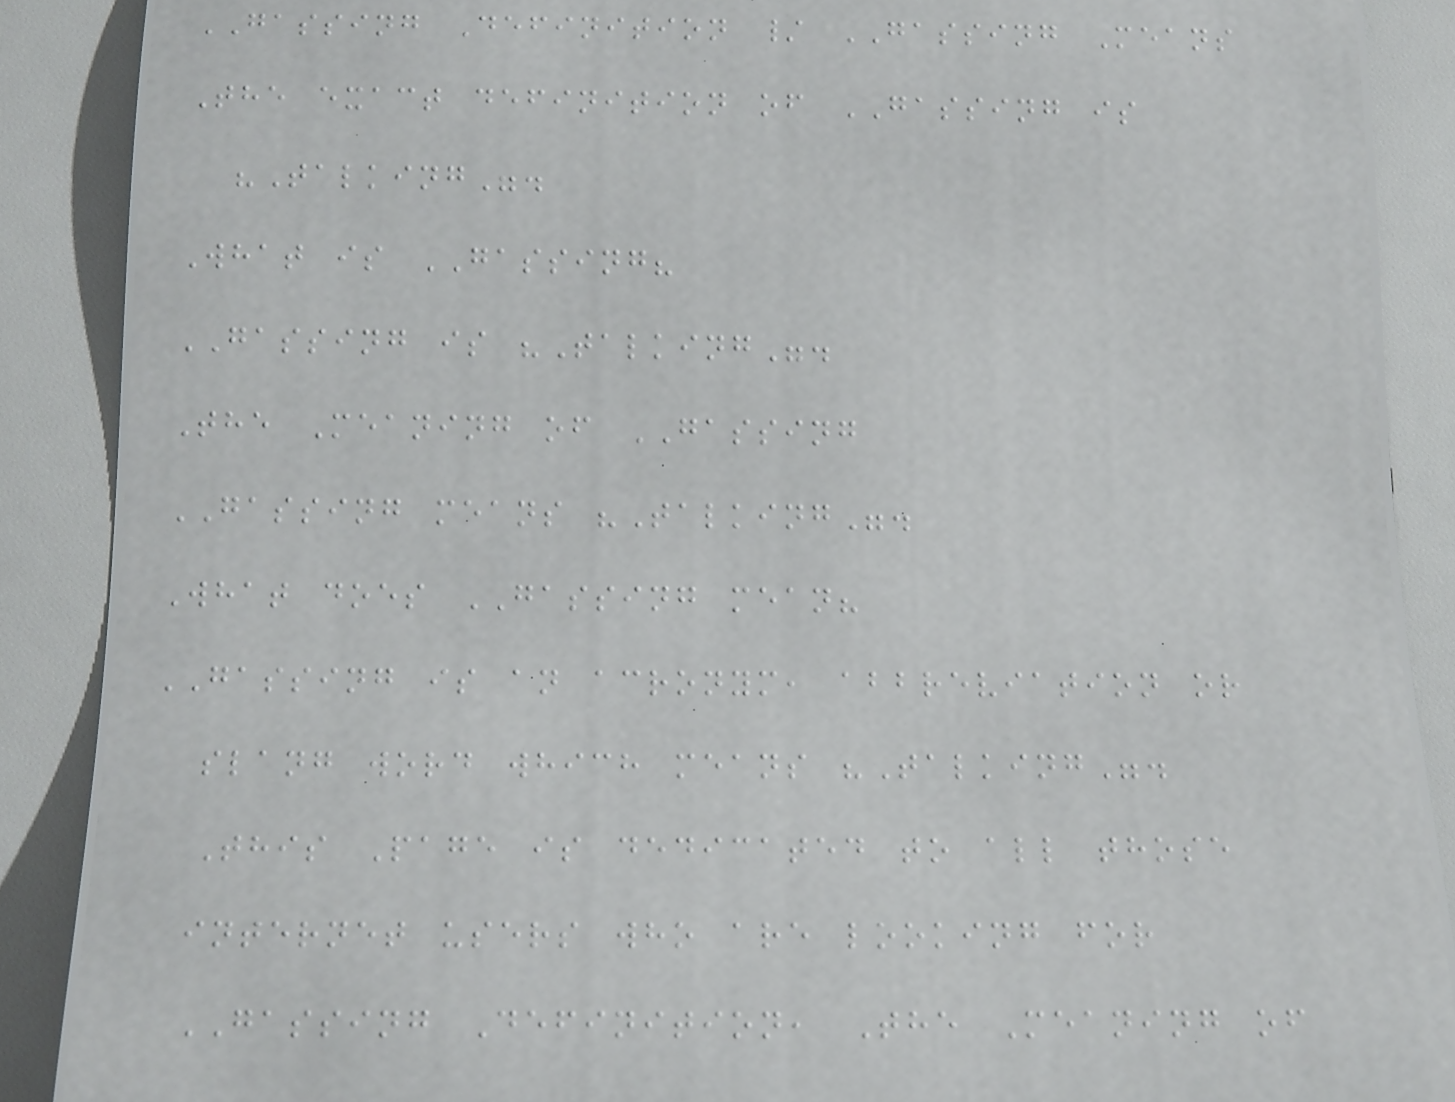GASSING Definition / GASSING Means
The exact definition of GASSING is
"Talking".
What is GASSING?
GASSING is "Talking".
The Meaning of GASSING
GASSING means "Talking".
What does GASSING mean?
GASSING is an acronym, abbreviation or
slang word which means "Talking".
This Page is dedicated to all those
internet users who are looking for
GASSING Definition, The Meaning of
